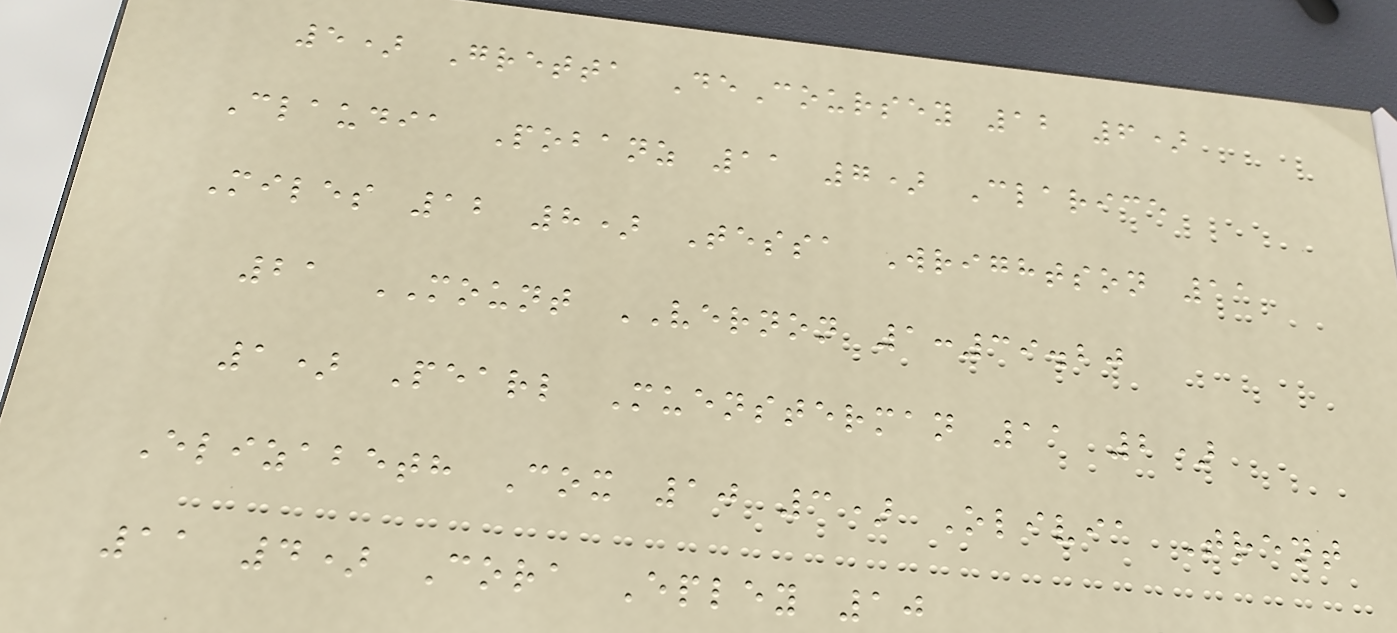5) Gretta DeCoursey 12 6)
Claudia Pobanz 11 7) Clarice
Miles 12 8) Tessa Wrightson 11
21 MOUNT VERNON 1:39.20
1) Pearl Muensterman 11 2)
Elizabeth Cox 10 3) Olivia Trent
11 4) Cora Epley 10
